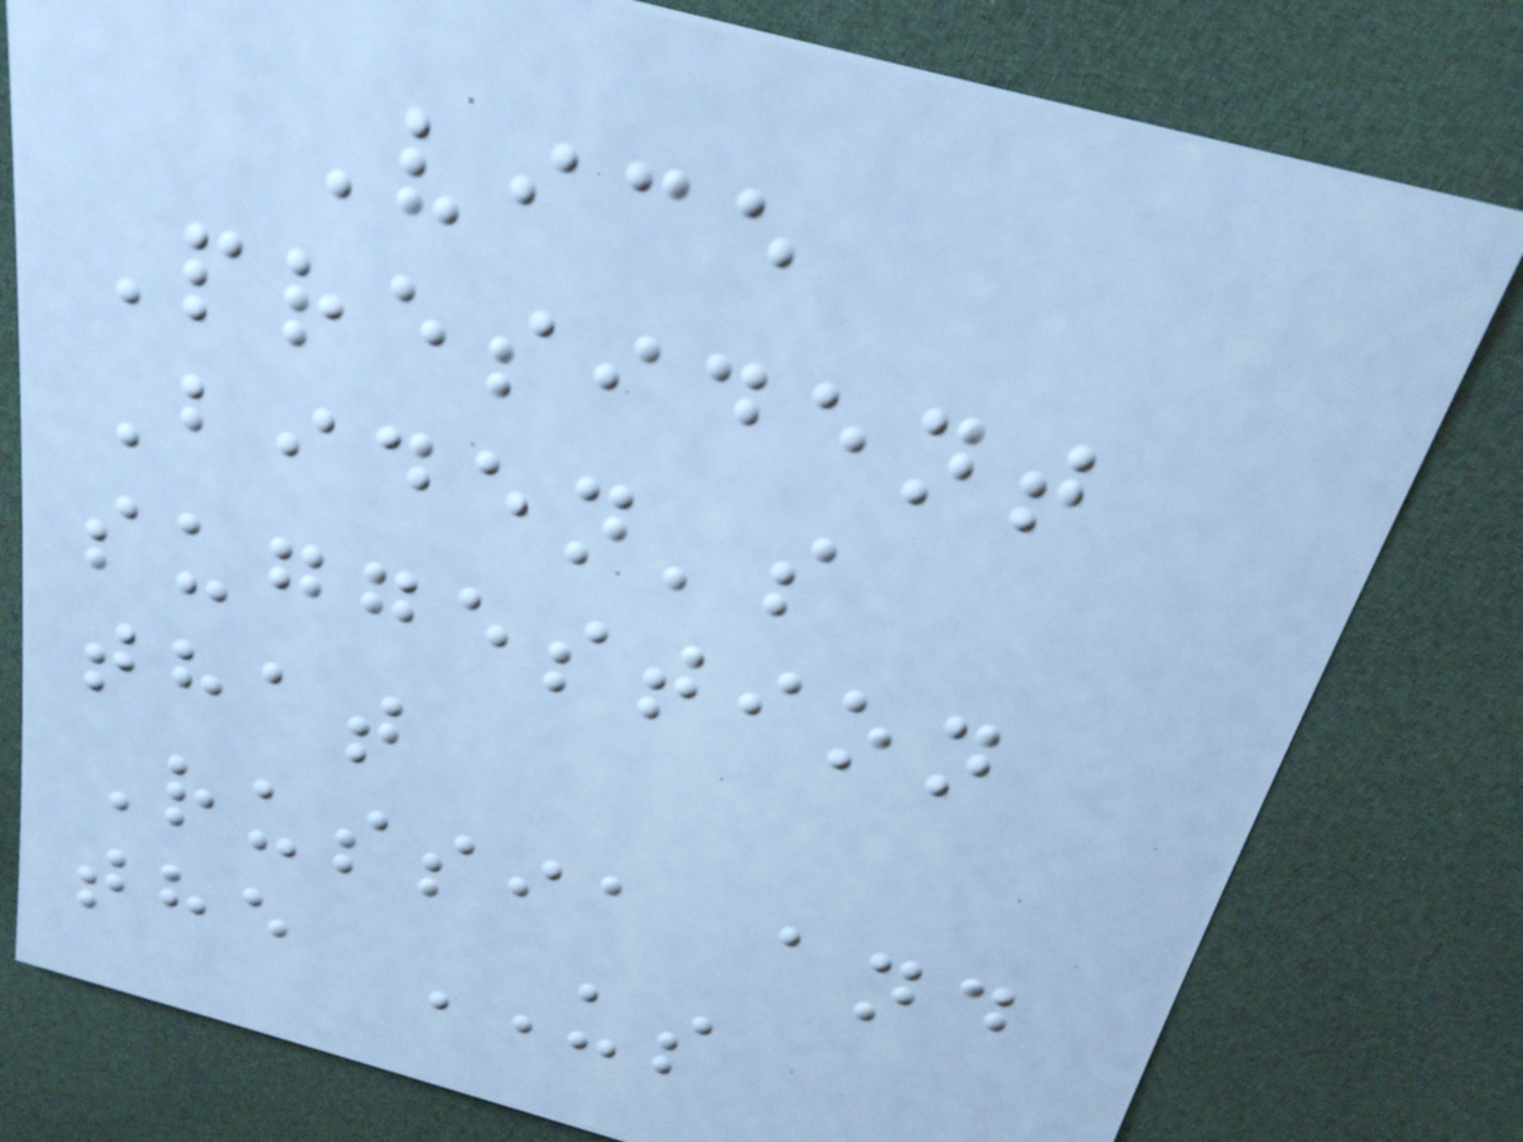Vice
President
Biden's
suggestion
that
Russia and
the US
